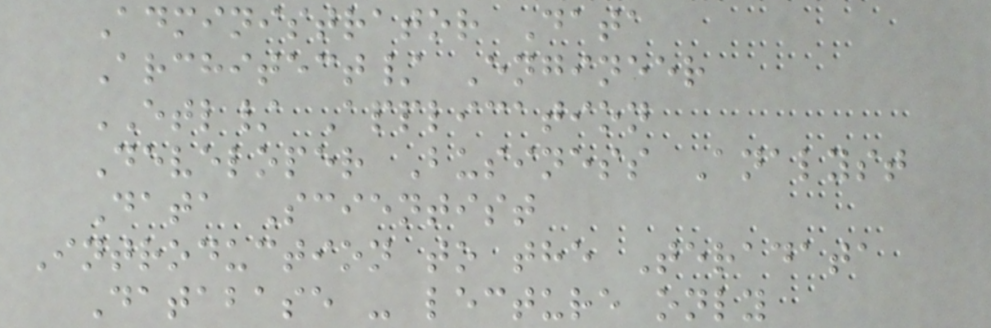Administrator Data
Architect/ Engineer
ETL/ Application
Developer Business Analyst
Data Scientist
Introduction to the Teradata
Database - lecture only
